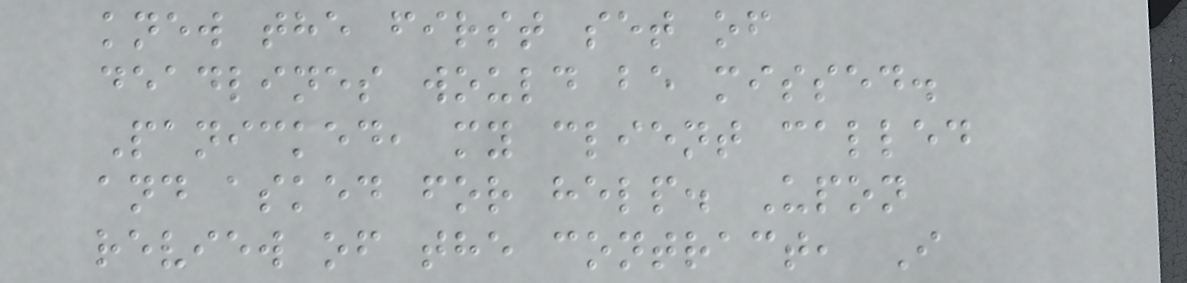knew the first set of
deadlines would be missed.
Panicked, my client called
and asked for help. Upon
review of the contract, I
